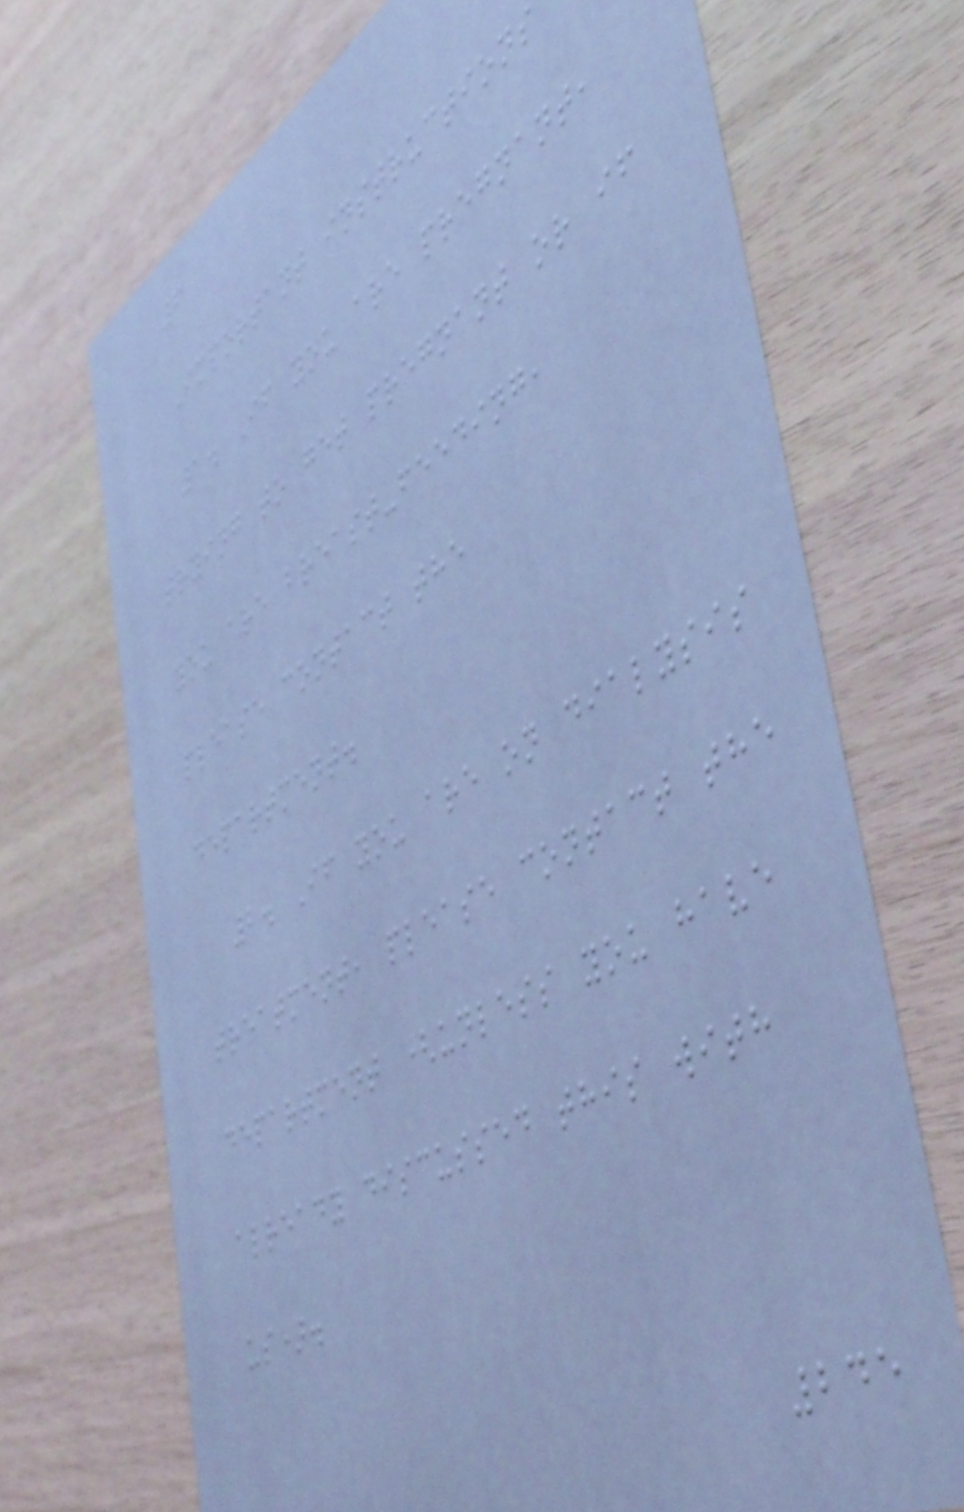6
Important instructions
1. If you are pregnant,
trying to get pregnant or if
you are breast-feeding,
please contact the
department.
2. If you are on dialysis
treatment, please contact the
department (unless you have
already discussed this with
us).
245
